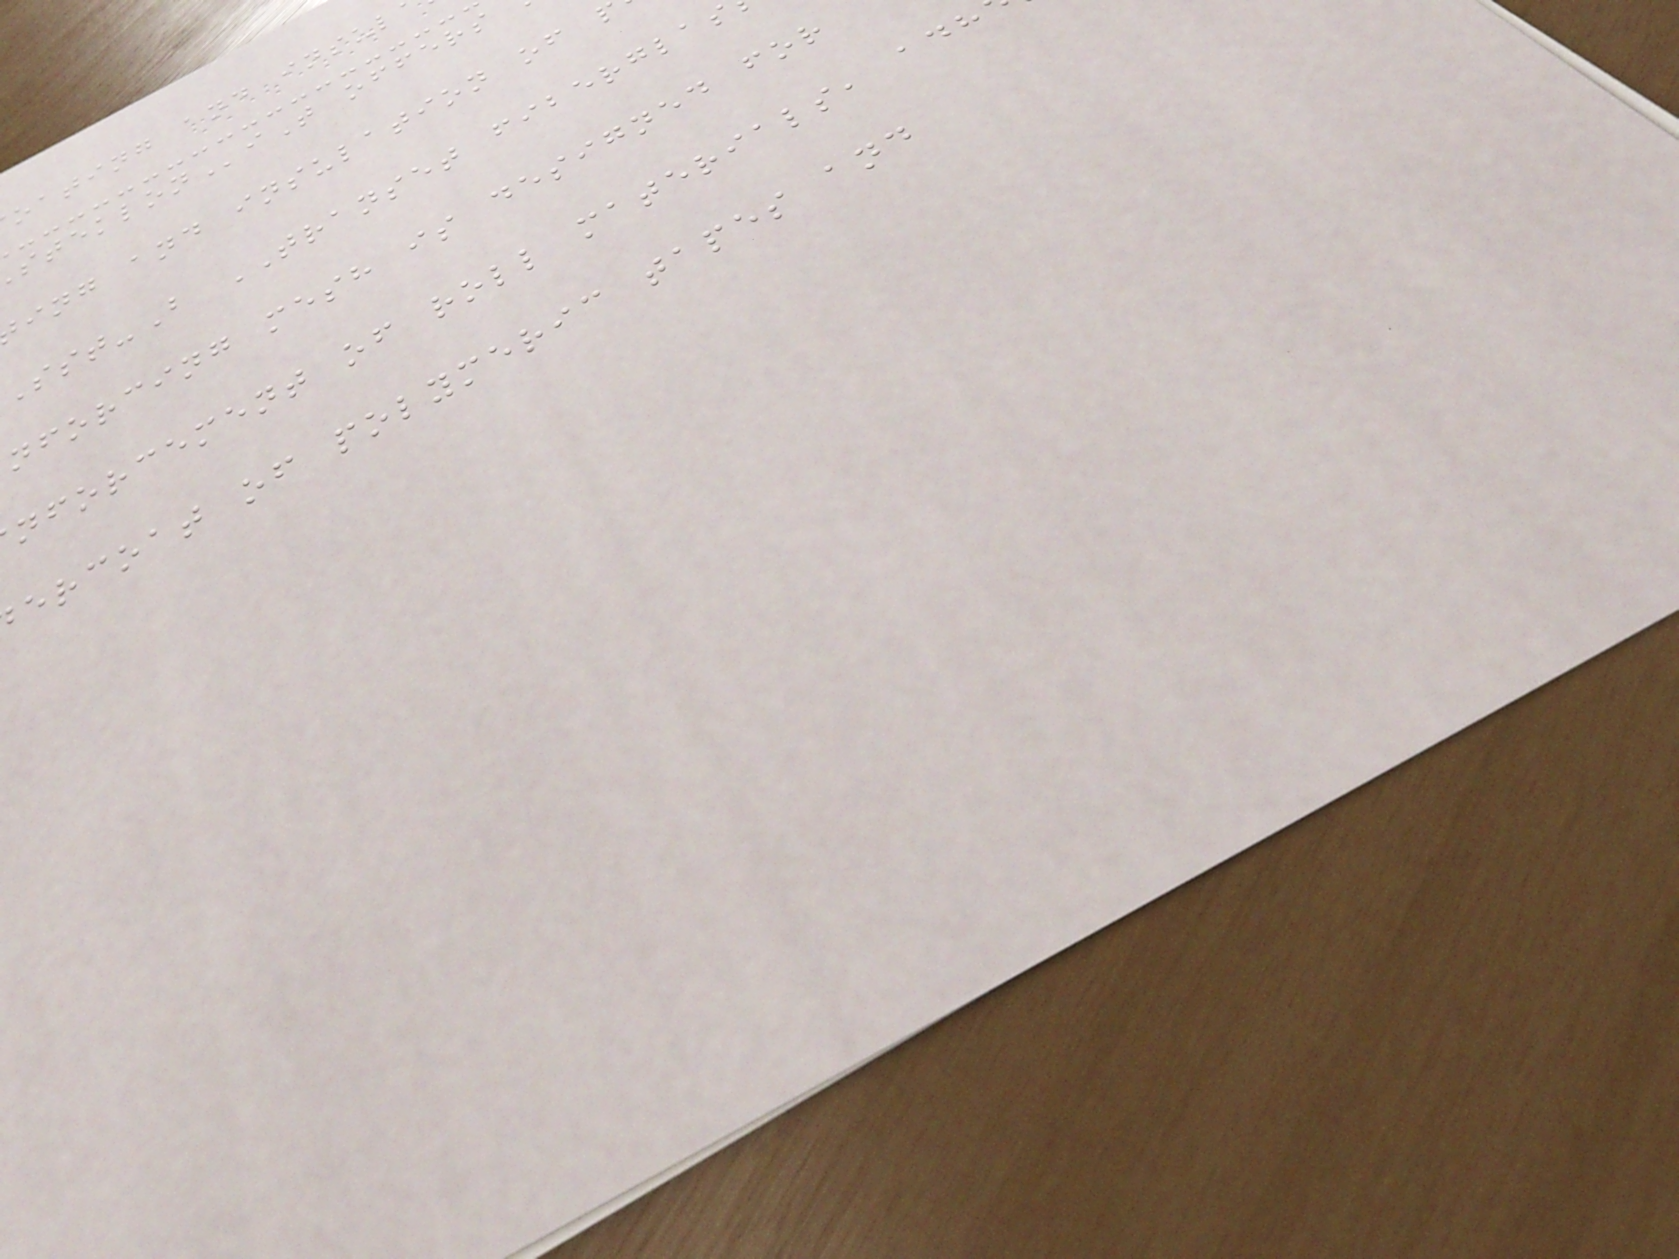oating and insul
iT offers
ing and insulation of
-B TRANSET fiberglas
nforcing mesh is designed for
nforcement of roll materials, adh
ercoat of polymeric tapes and
